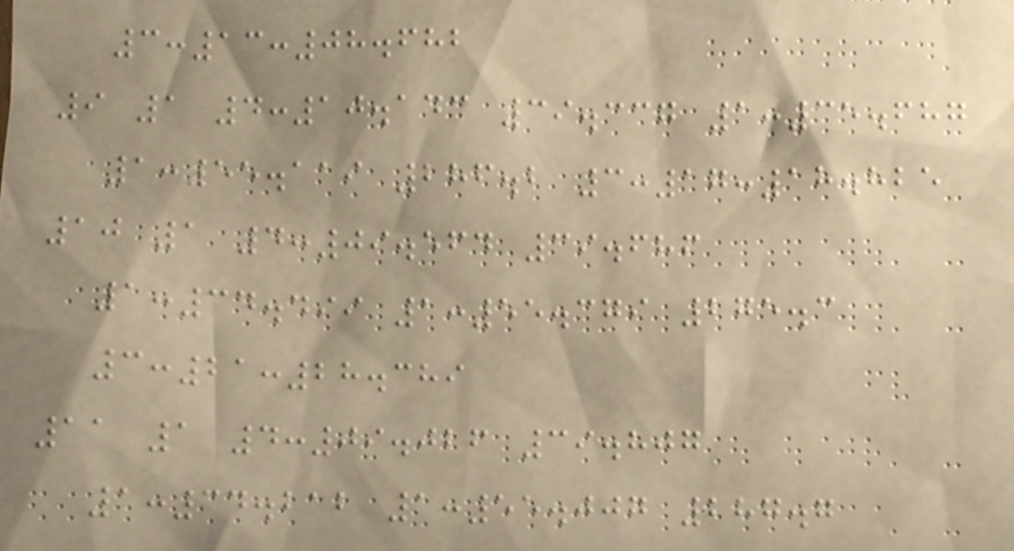3:13:08.682
9 1 4:10.143 39.337 1:35.687
1:55.119 286.2 3:17:18.825
10 1 4:09.564 39.686
1:34.499 1:55.379 275.3
3:21:28.389
11 1 4:09.026 39.807
1:34.212 1:55.007 287.7
